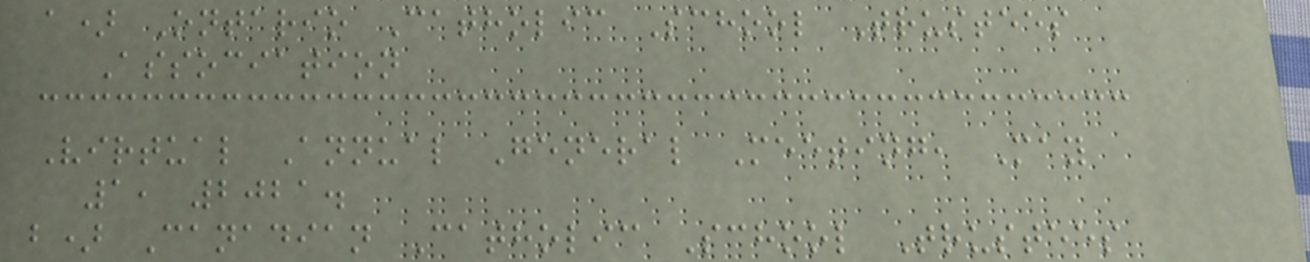a) Ontario Catholic School Trustees
Association
Virtual Annual General Meeting, May
1, 2021.
b) Canadian Catholic School Trustees
